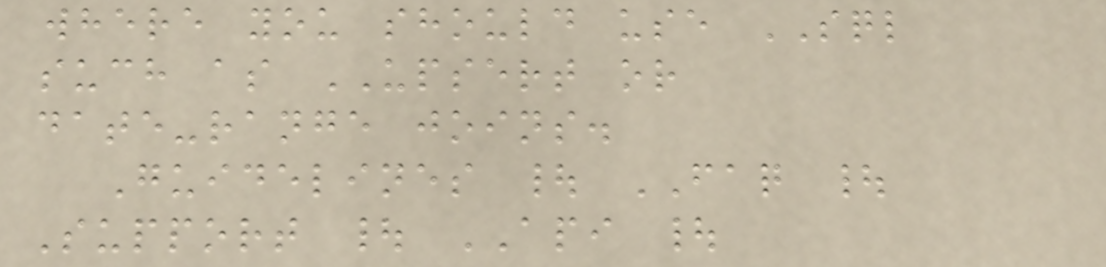where you should use SQL
such as UPSERT or
date-range joins.
Guidelines | FAQ |
Support | API |
